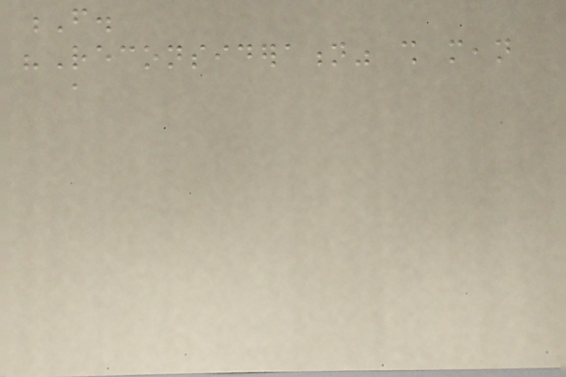F.
"Reconsideration" shall mean
a
